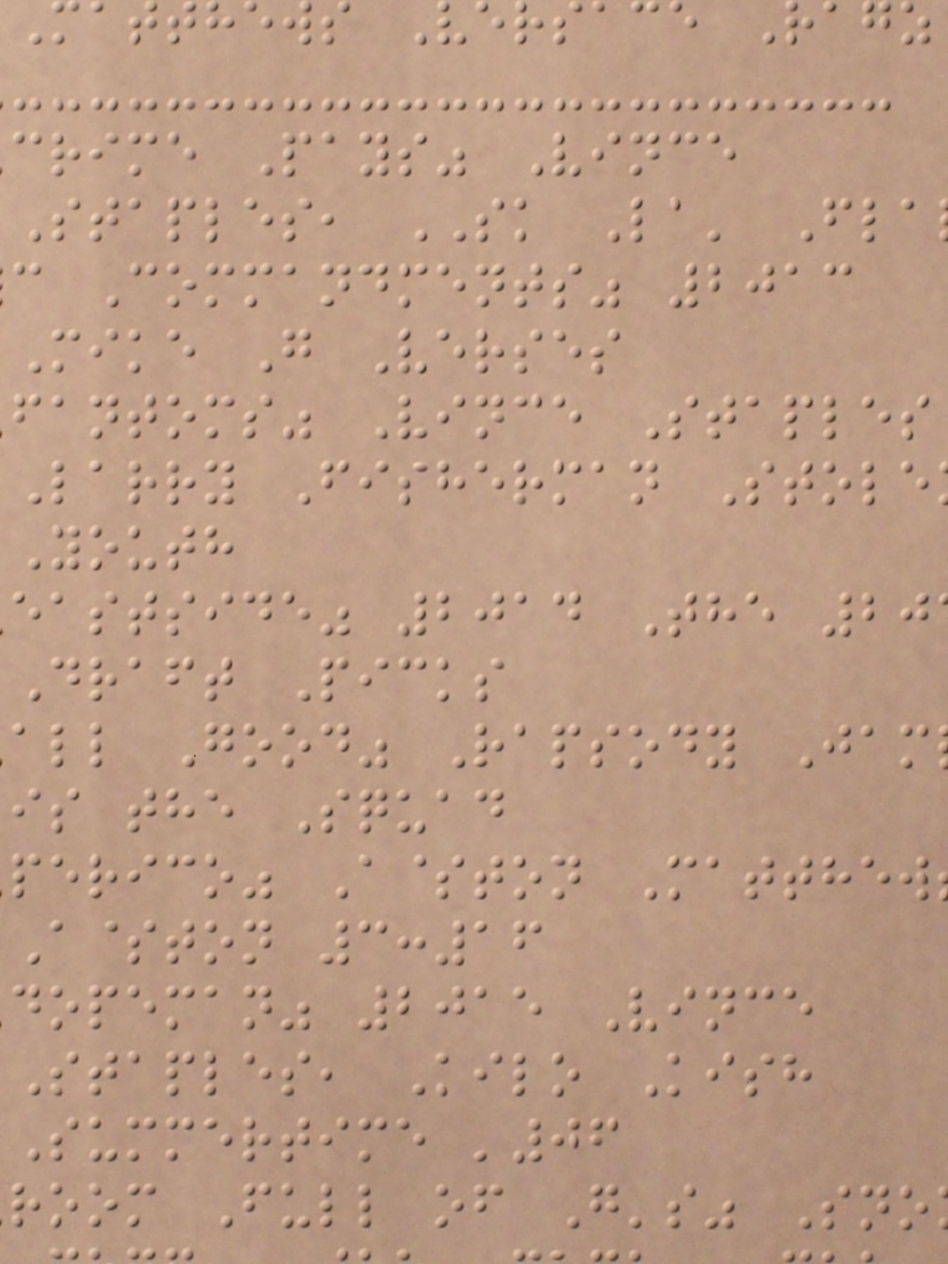crime Pays" Vince
Staples, SK La' Fla
c Commandments" 2013
Mike G Verses
fantoms" Vince Staples
Larry Fisherman Stole
Youth
eastside" 2014 The 20
Draft Picks
all Good" Rapsody Jam
is the Squad
perico" A$ton Matthew
A$ton 3:16
dopeman" 2015 Vince
Staples, Kilo Kish
Summertime '06
room Full of G's" Sno
